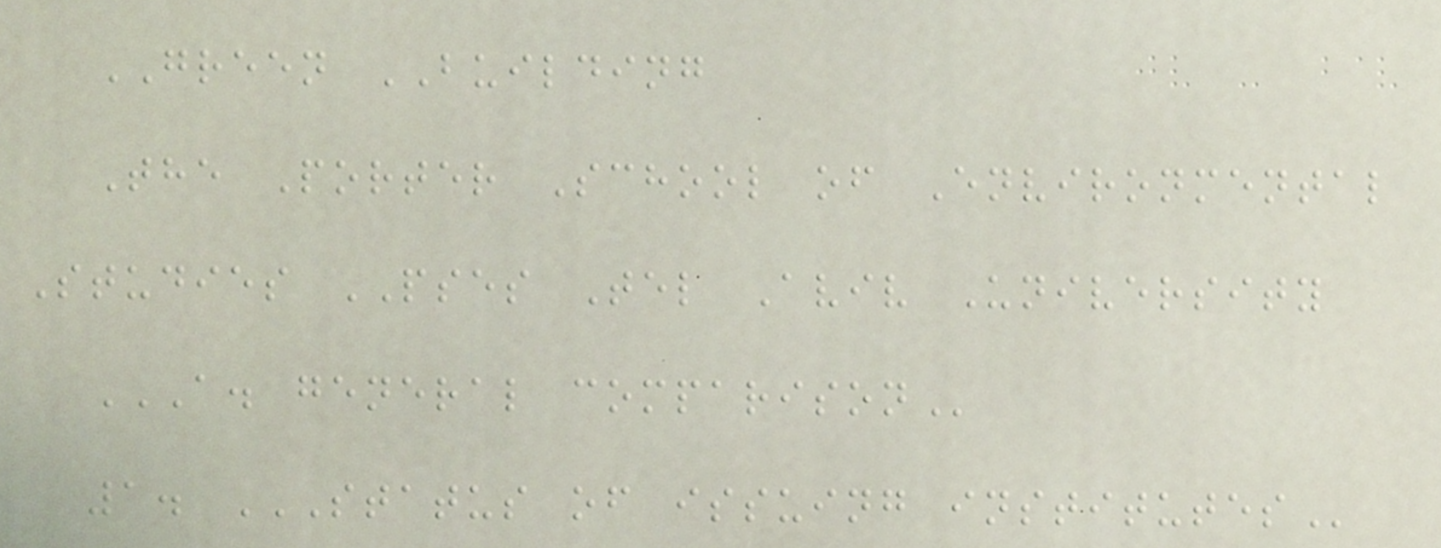GREEN BUILDING
The Porter School of Environmental
Studies PSES Tel Aviv University
A. GENERAL COMPARISON
1. STATUS OF ISSUING INSTITUTES
